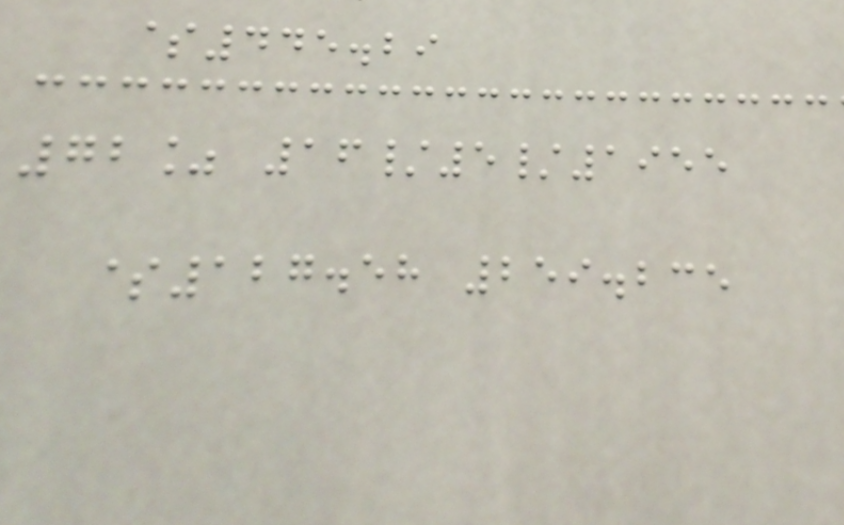$445.29
72% 16/5/1955
$127.58 259.235
